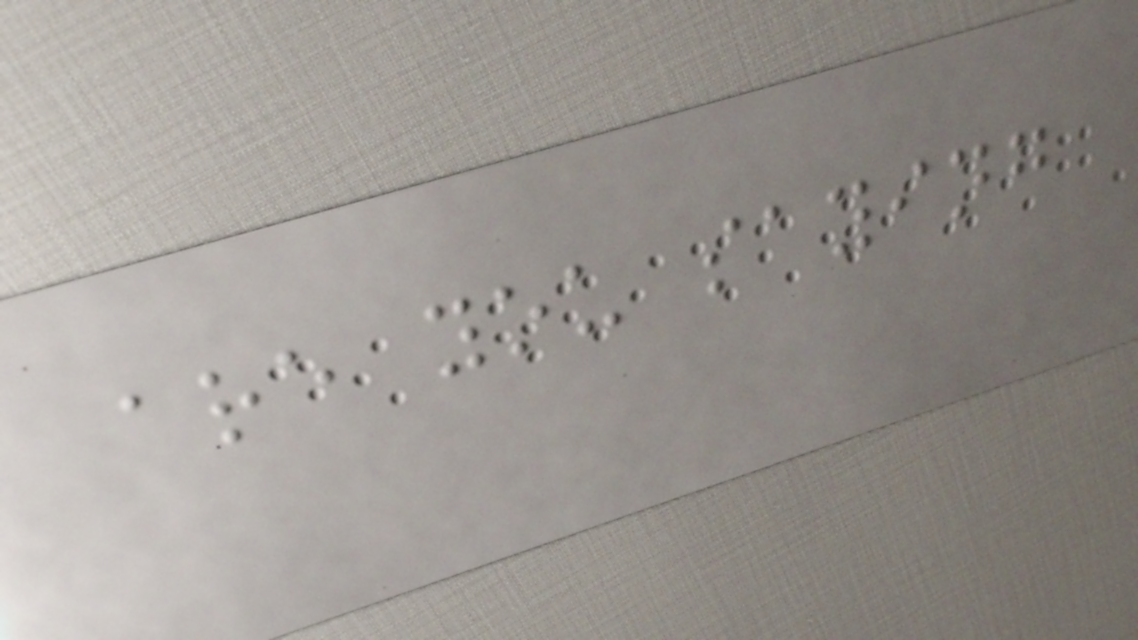are you saying
